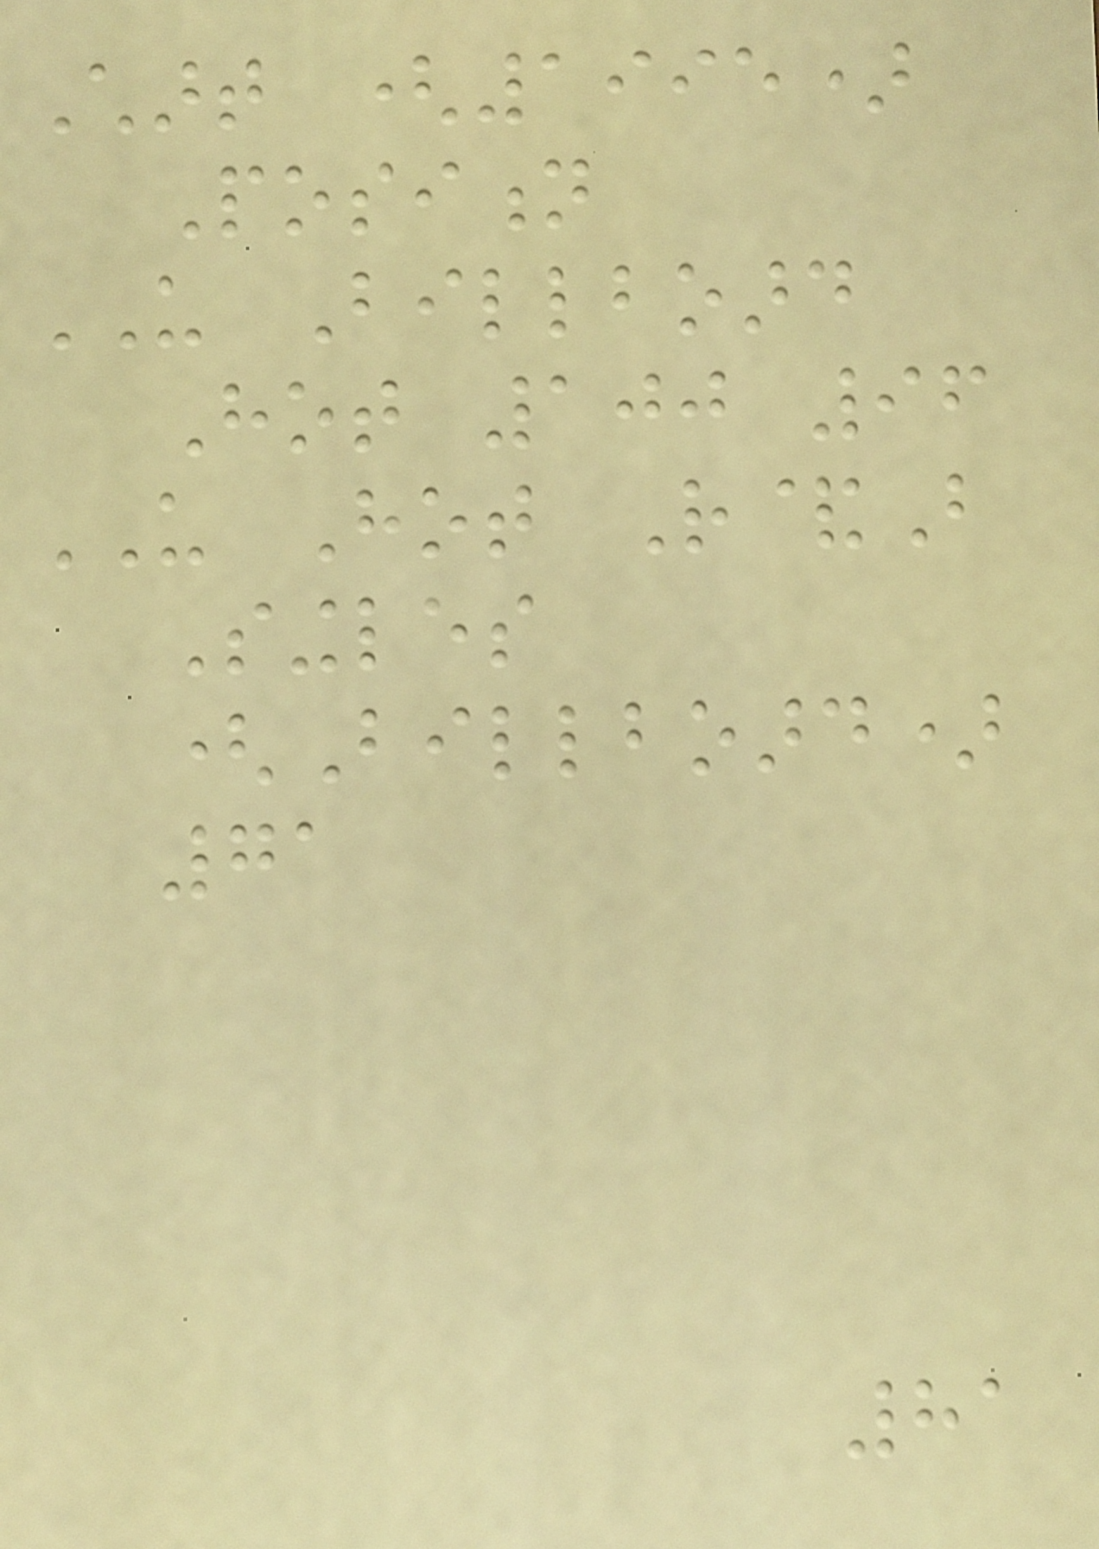Chart (1995)
Position
US Billboard
Hot 100 96
US Hot R&B
Singles
(Billboard)
71
81
